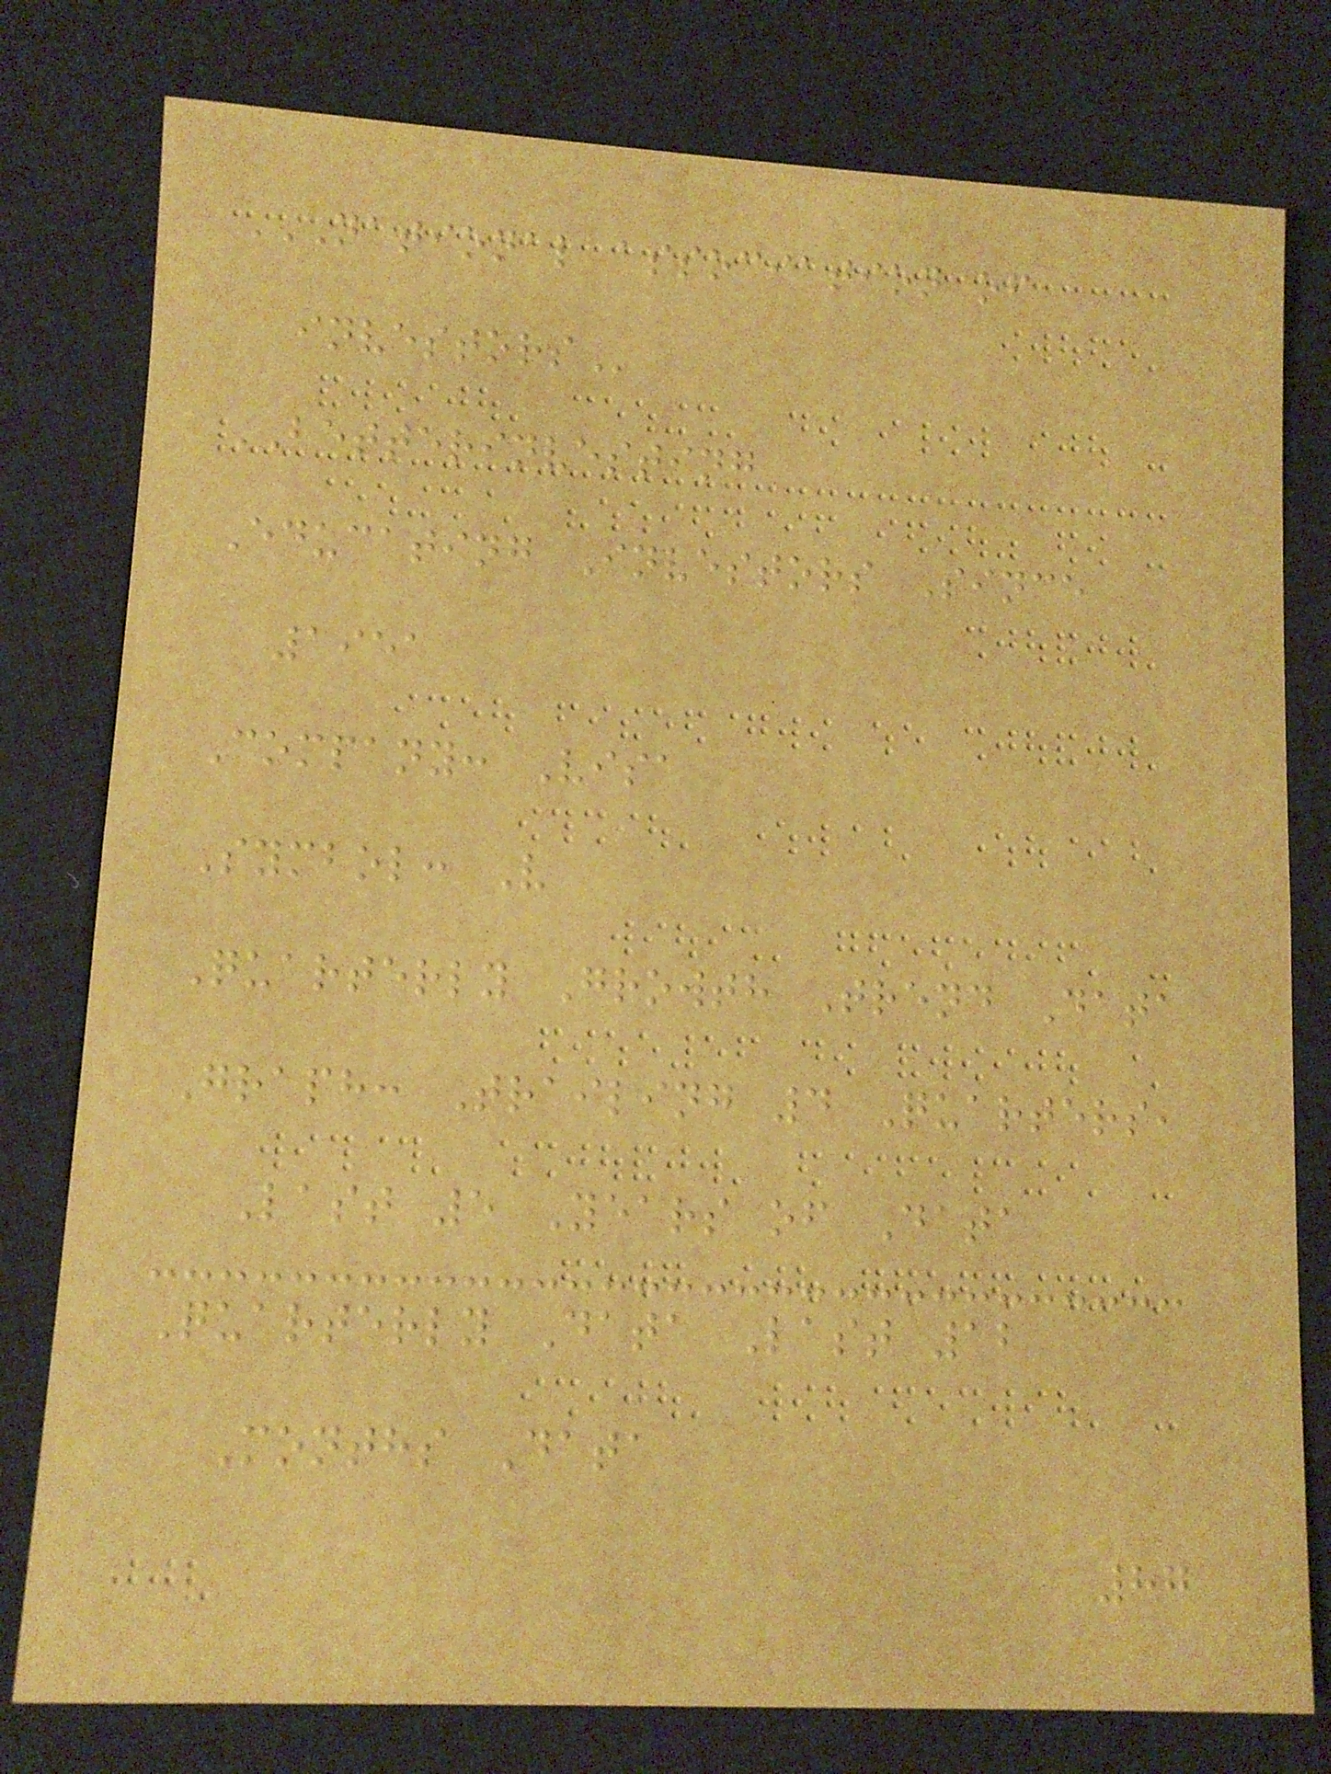NATIONAL ASSOCIATION OF
INVESTORS
BETTERINVESTING
Educating Investors Since
1951
Company: Visa
Symbol: V
Quarterly Growth Trend Data
Graph: Trailing 4 Quarters,
Last 5 Years of Data
Quarterly Data Last 12
Months Data
87
